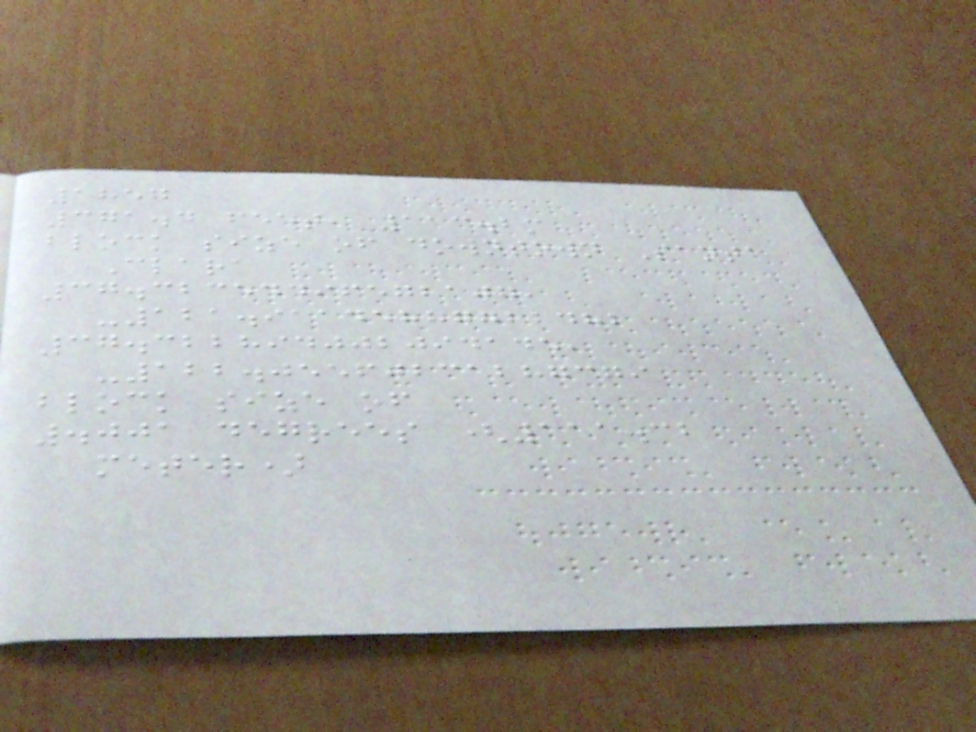1857
371.4 feet, 113.2m
block size of downtown Santa
Clara
37.32354496572107,
-121.91145887722482
37.322894002094145,
-122.05560231287379
block size of
.001 degrees (111.32
meter)
